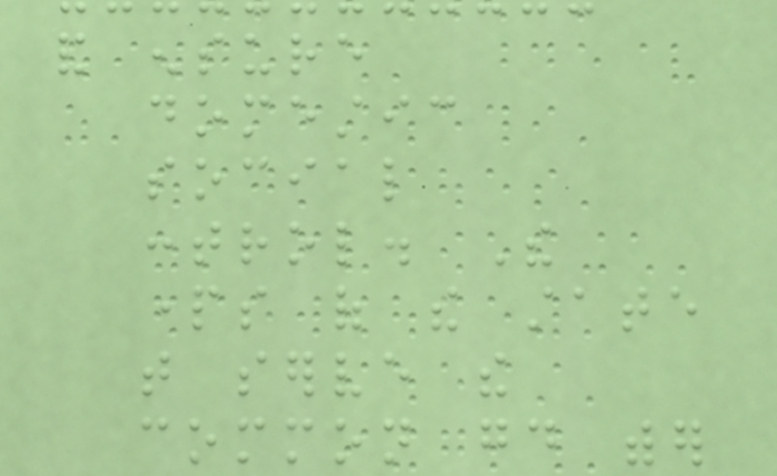and ensure
domestic
social
control. The
parts of the state
that serve the
common good wither
